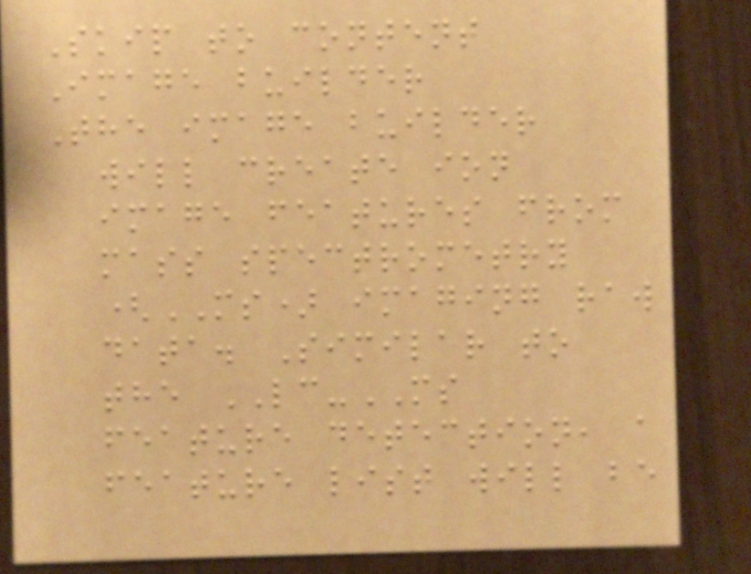Skip to content
Image builder
The image builder
will create ion
image features from
mass spectrometry
(MS) imaging raw
data. Similar to
the LC-MS
feature detection, a
feature list will be
